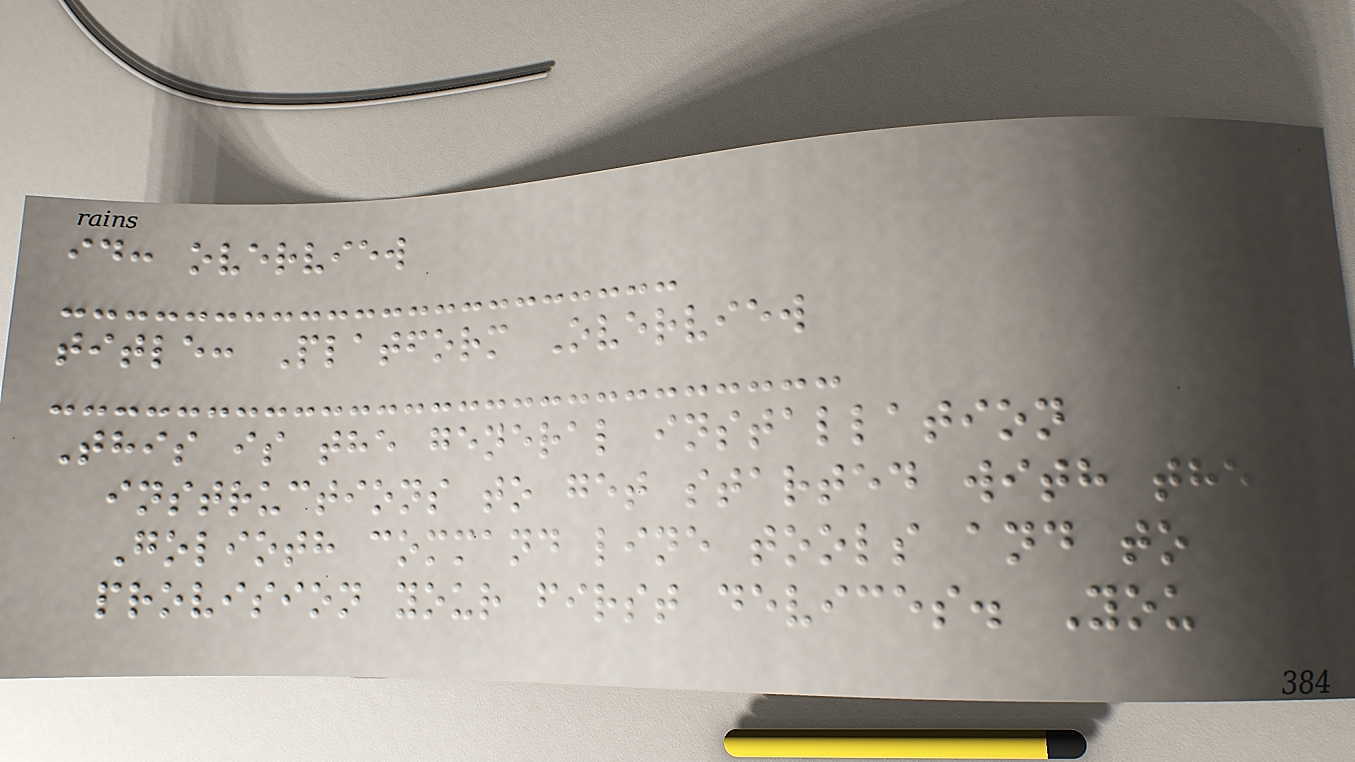id: overview
title: Platform Overview
This is the general installation
instructions to get started with the
Golioth command line tools and to
provision your first devices. You
